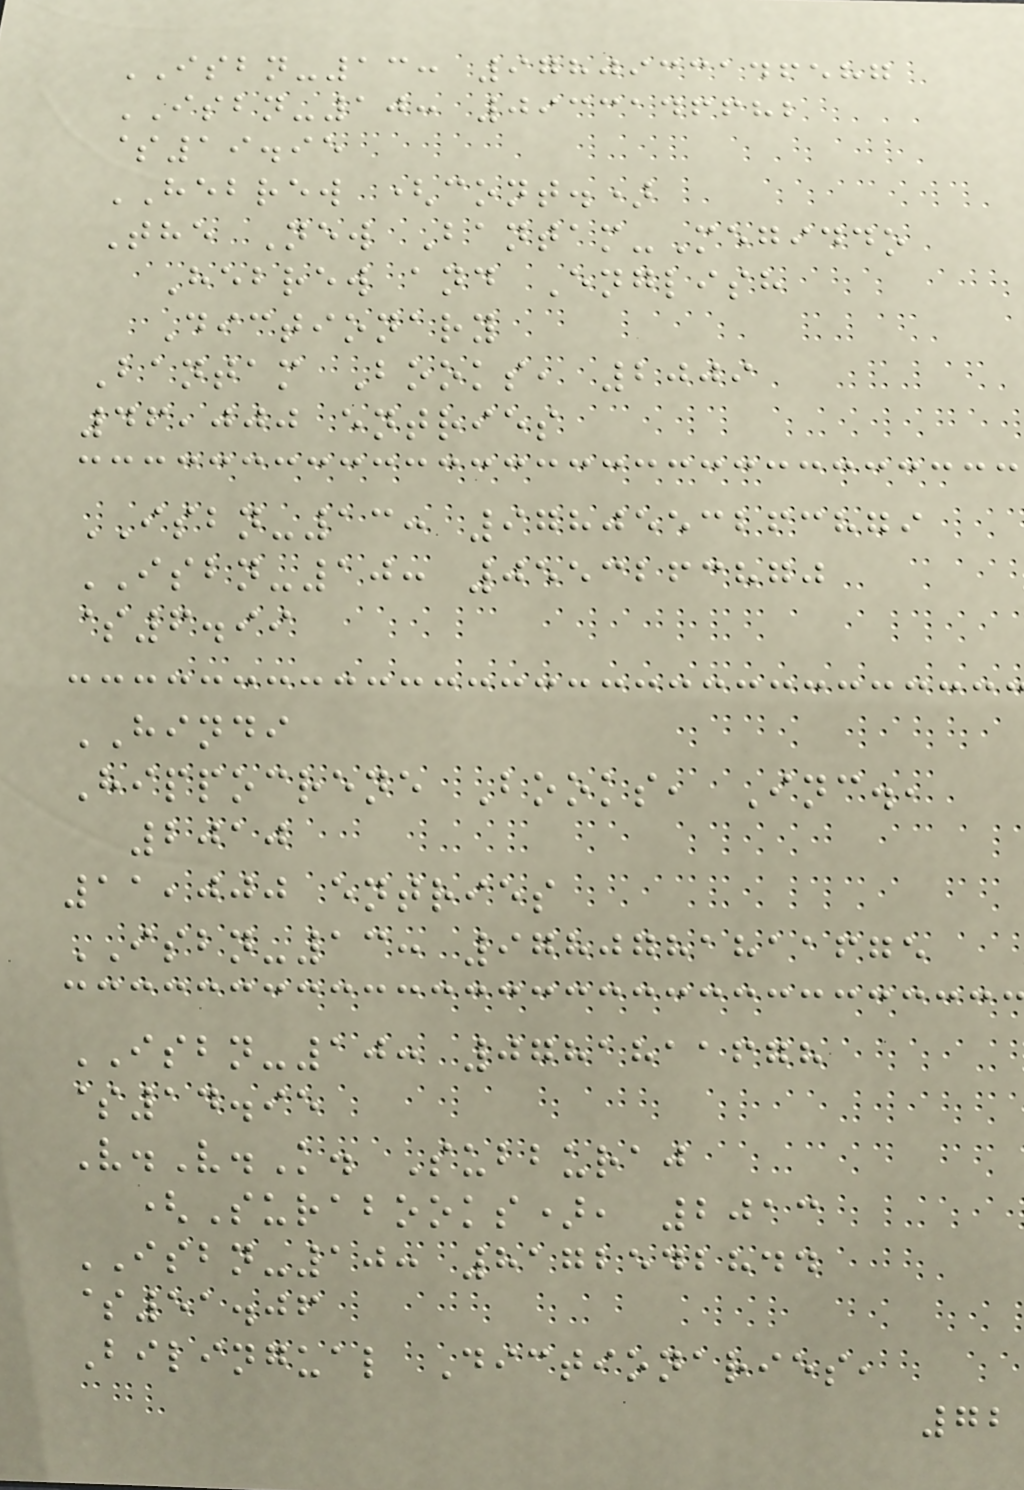ISBN-13: 9780933146587
ISBN-10: 0933146682
$19.95
HEBREW (cont.)
The New Bantam-Megiddo
Hebrew and English
Dictionary
Bantam Books, 2009
46,000 entries
ISBN-13: 9780553263879
ISBN-10: 0553263870
$6.99
HINDI
Hippocrene Books, Inc.,
2010
11,000 entries
ISBN-13: 9780781811675
ISBN-10: 0781811678
$14.95
V.V.K. Subburaj
(Surabooks), 2013
ISBN-10: 8172542844
$51.06
Bilingual Dictionaries,
72
